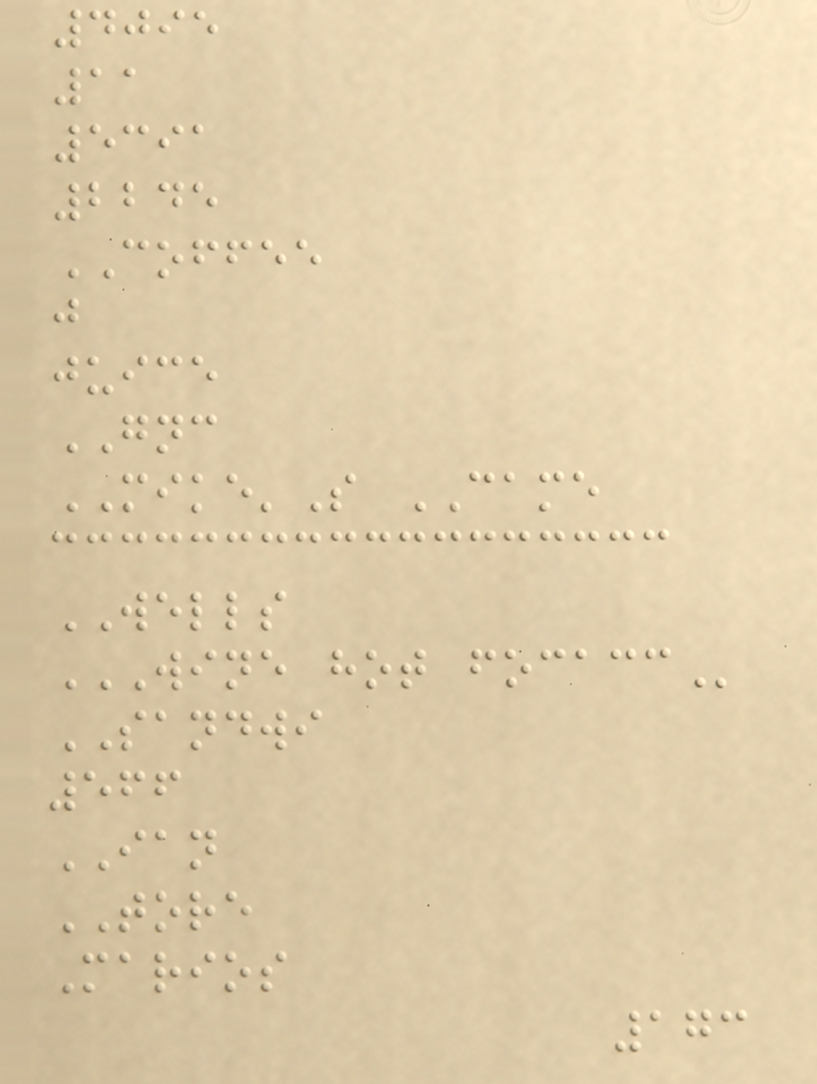4095
11
5391
2245
COFFEE
j
juice
GNC
MIKE'S CAME
WELLS
WINE HOT FOCACC
SANDWI
566
IAN
TORE
Marios
173
